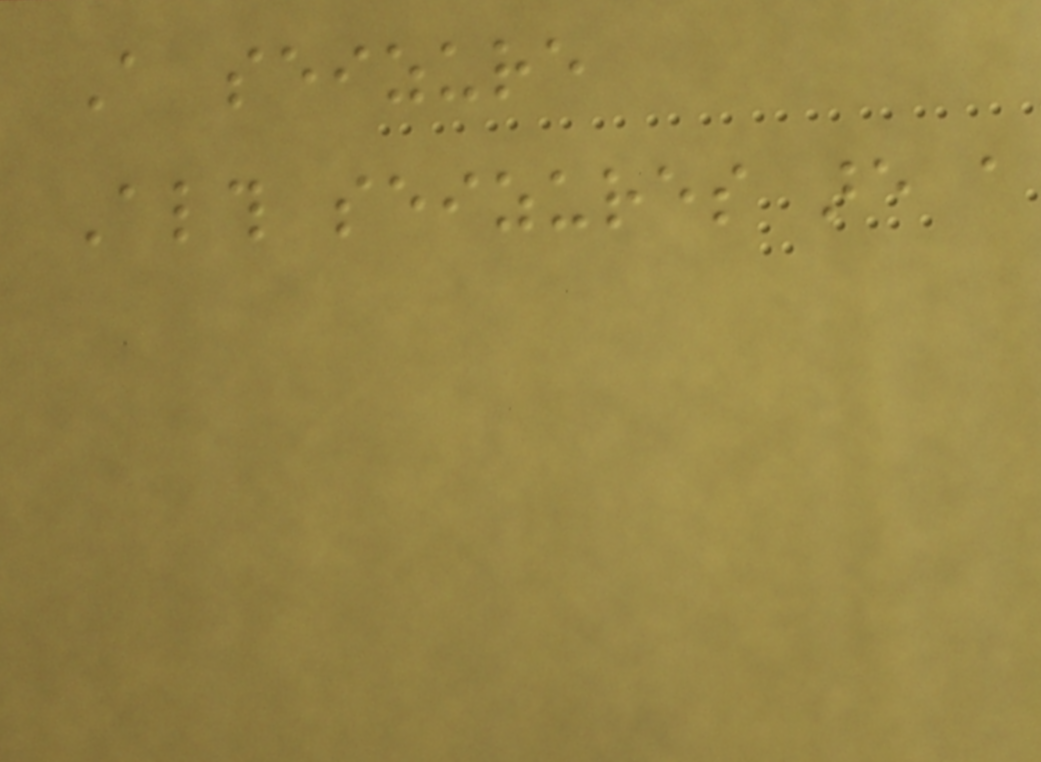A seizure
Although seizures are a
